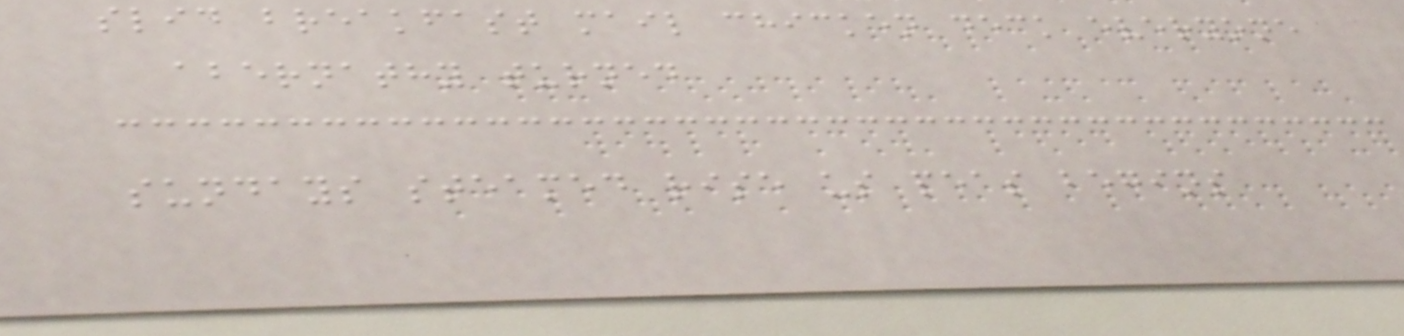slid breakfast mail chicken deck everyone
abernathy turned
sundays steamed rise us peas begins
